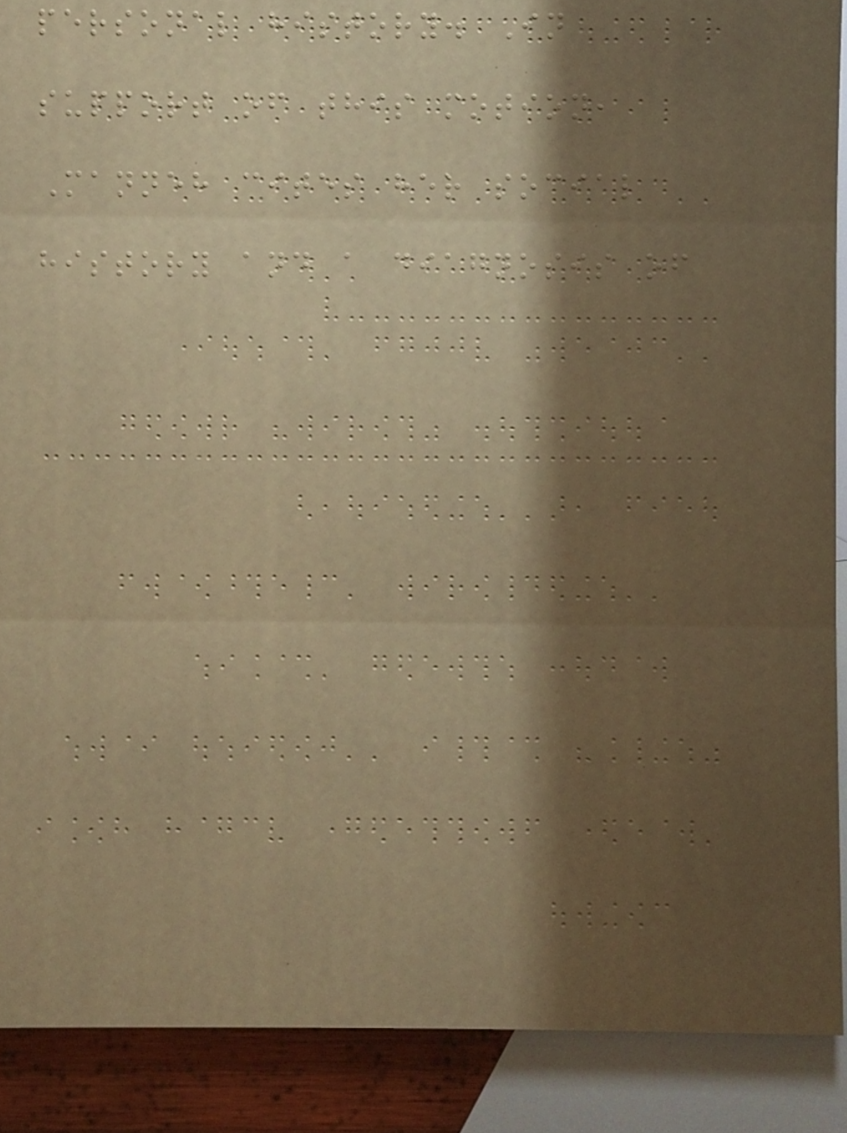personal history. In
support of this motion,
Manneh cites her social
history and a diagnosis of
